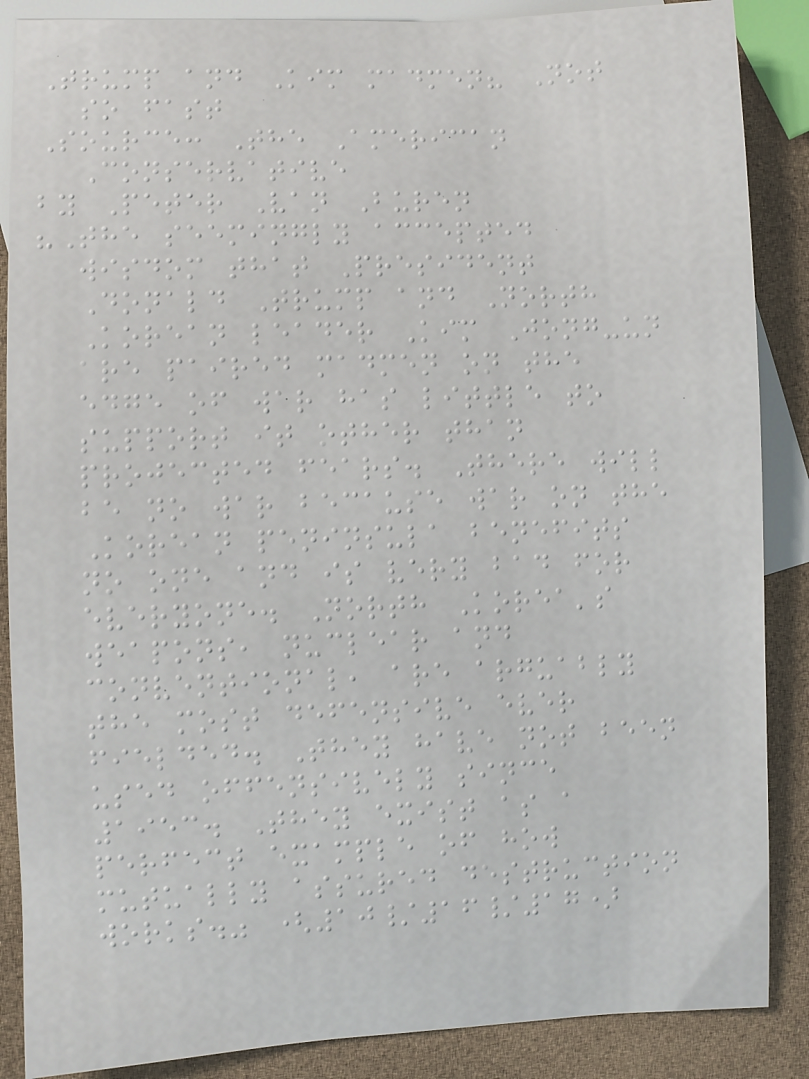Trump and Kim madmen? Not
so fast
Source: The American
Conservative
by Peter Van Buren
"The seemingly accepted
wisdom that President
Donald Trump and North
Korean leader Kim Jong-un
are paired madmen on the
edge of war has little to
support it other than
projected fears. There will
be no war because war on the
Korean peninsula benefits
no one and is very bad for
everyone. North Korea's
weapons, nuclear and
conventional, are arguably
the most defensive ever
fielded. They have not been
used offensively since
1953. They exist as a
perfect example of how
mutually assured destruction
works." (10/16/17)
